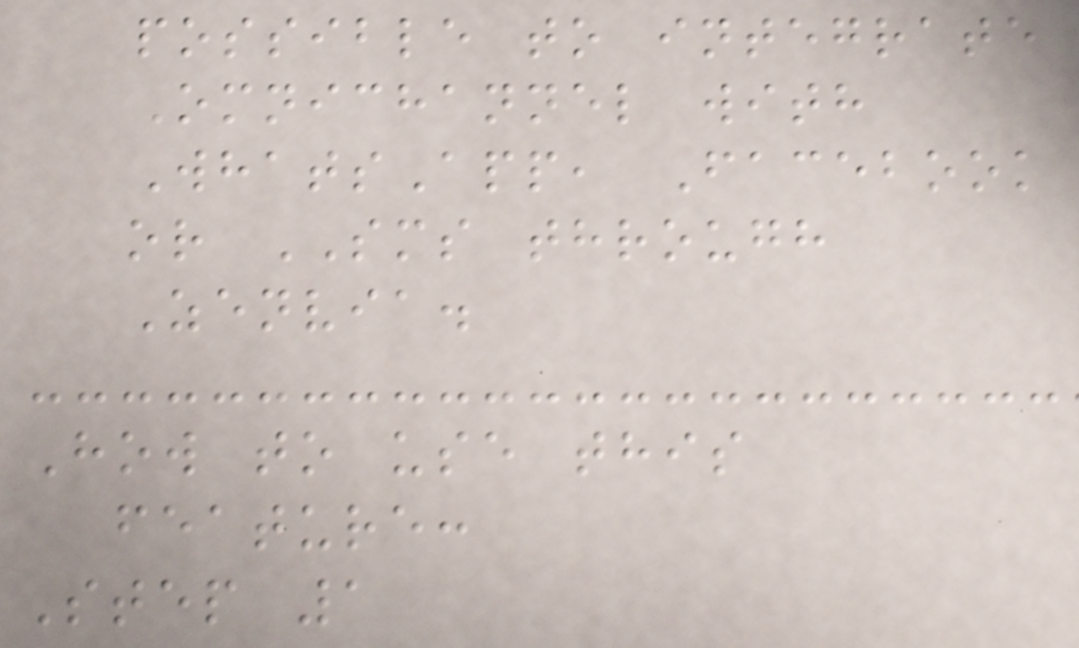possible to integrate
Omnichannel with
WhatsApp, Facebook
or SMS through
Zenvia.
How to use this
feature:
Step 1
